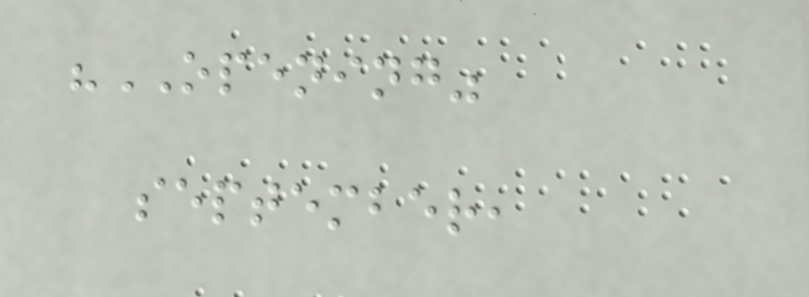"OPENING"
september,
